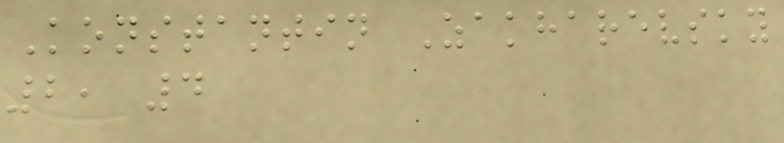Konstantin Zakharevsky
2, 4
